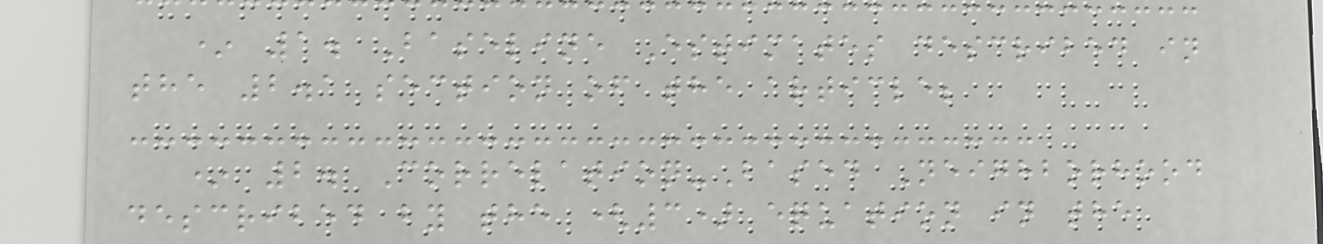* 1. Baseline Estimates described in
the 2.1 section of the article;
* 2. Correlation-Based Neighborhood
described by the (3) equation in the
